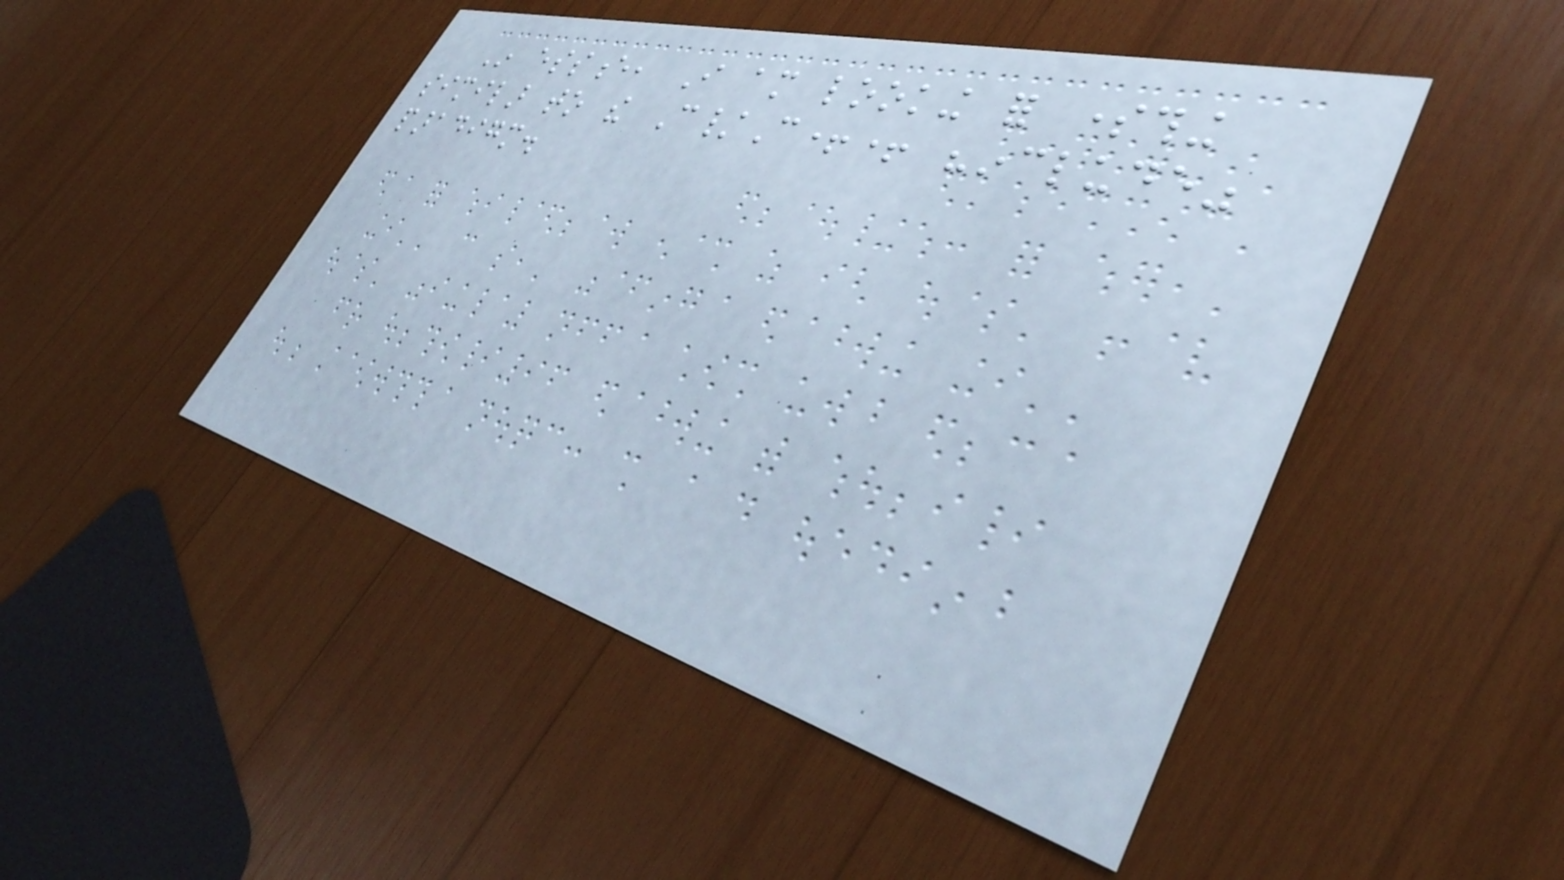In essence, I am looking for something
similar to the C/C++ "include"
paradigm.
